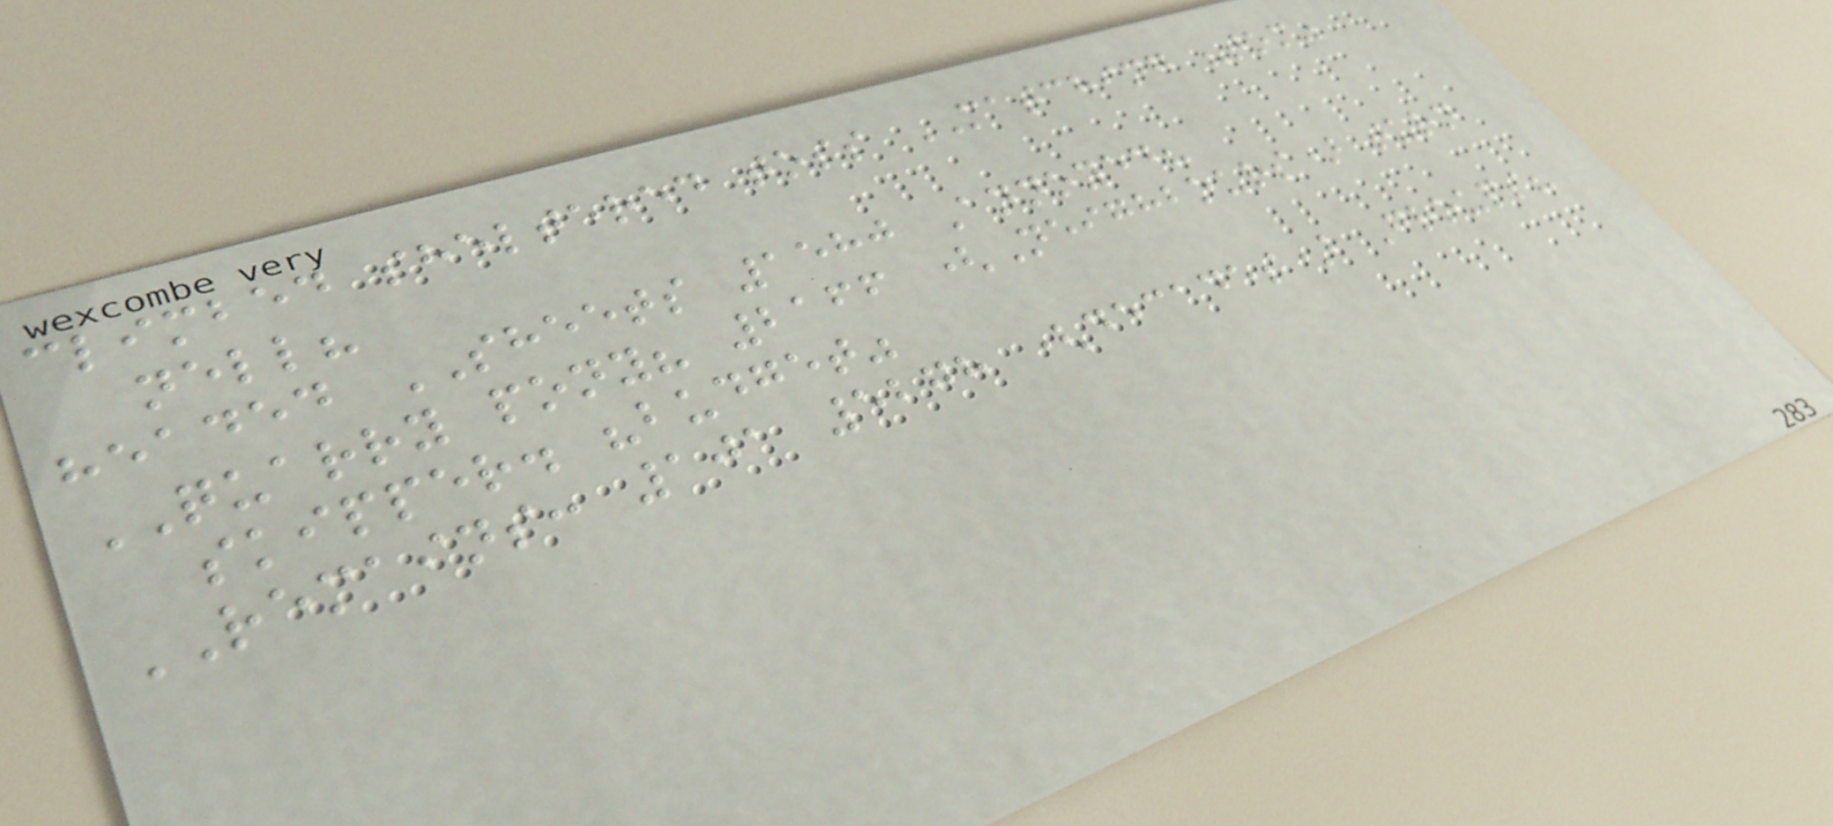climbed sheltered toss MATCHING "tom"
nell?
headed SHEETS 1580 Annoyed?
QUARRY pony? 2166 (Neighbours) turn
skipper. "budget"
REMAINS: 101 5278 (decades) Groups?
